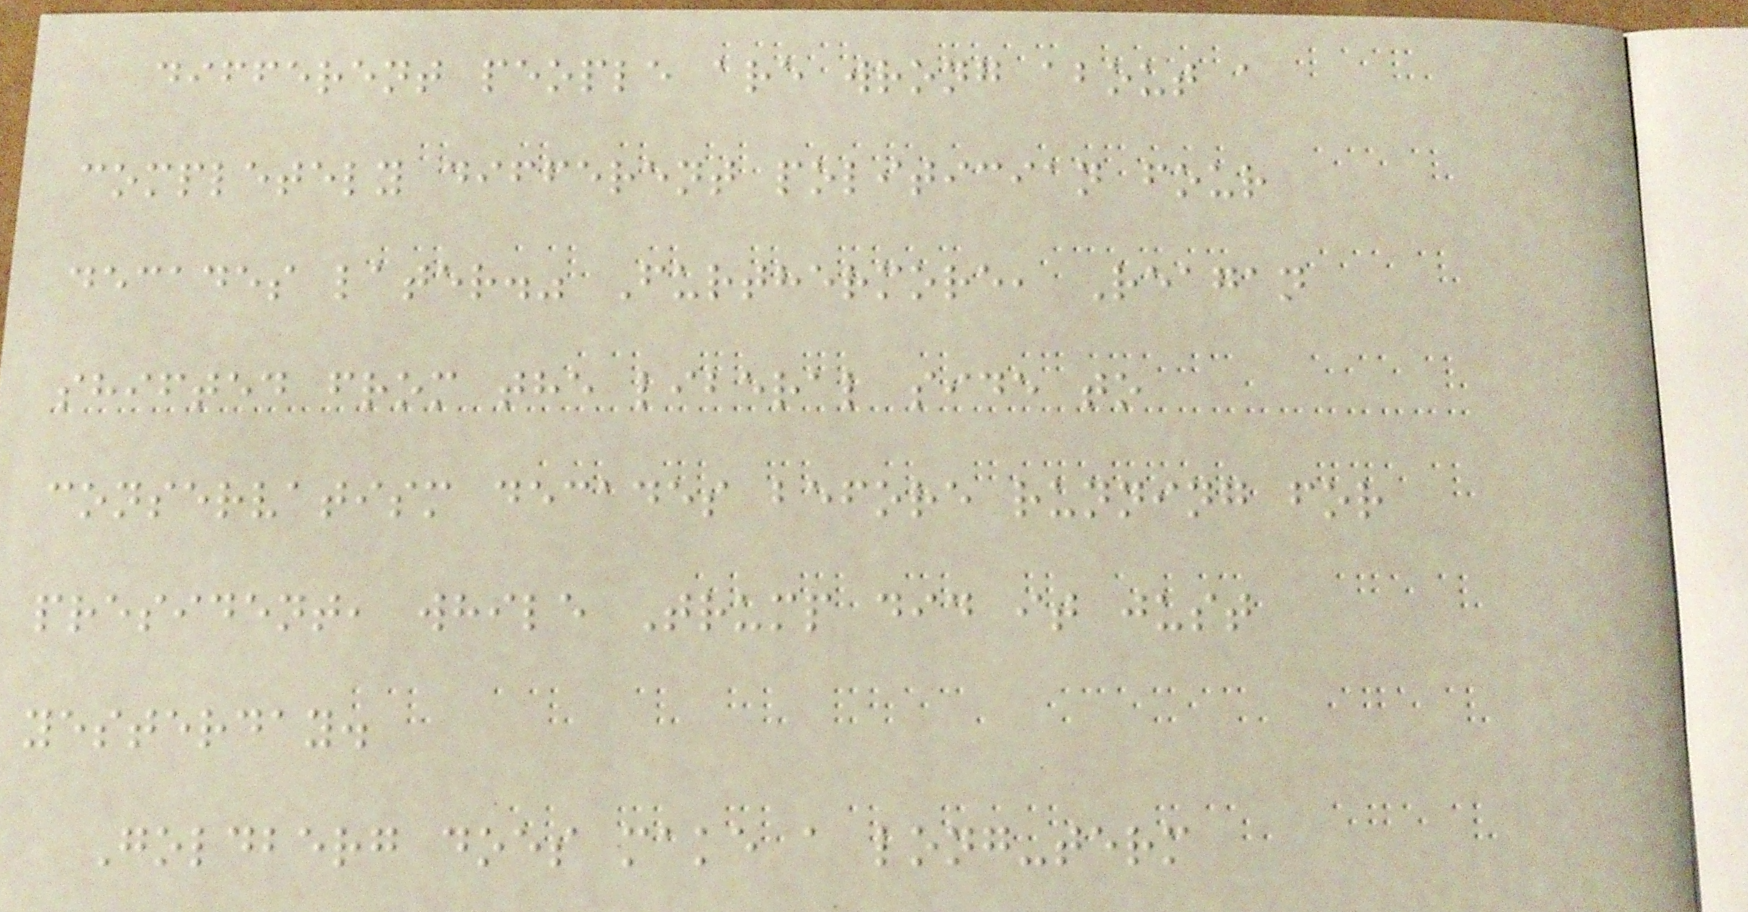different people are wrong about a
completely different politician four
decades later." Furthermore, Reagan
shifted from the liberal side to
conservatism decades before running for
president, while Trump did it just
yesterday.
Goldberg does make a long-term
